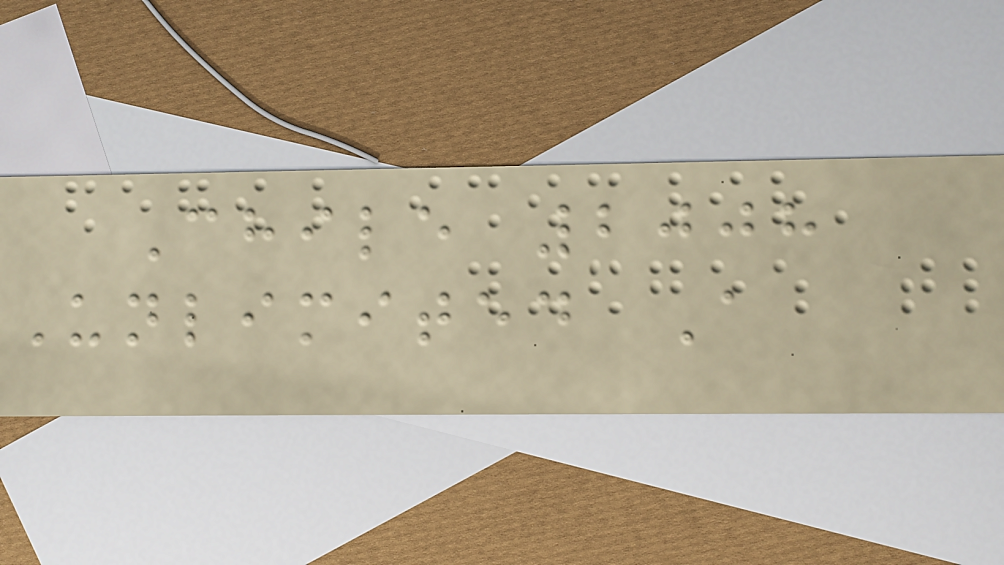Chile 2008
Unlimited A
